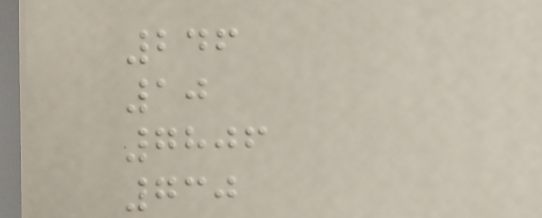246
10
7806
730
